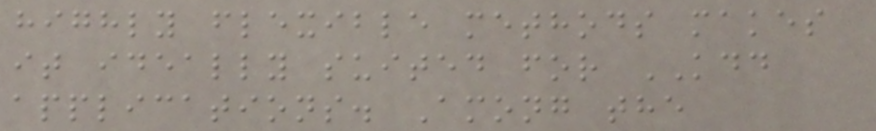highly flexible methods makes
it ideally suited for KDD
applications. Among the
